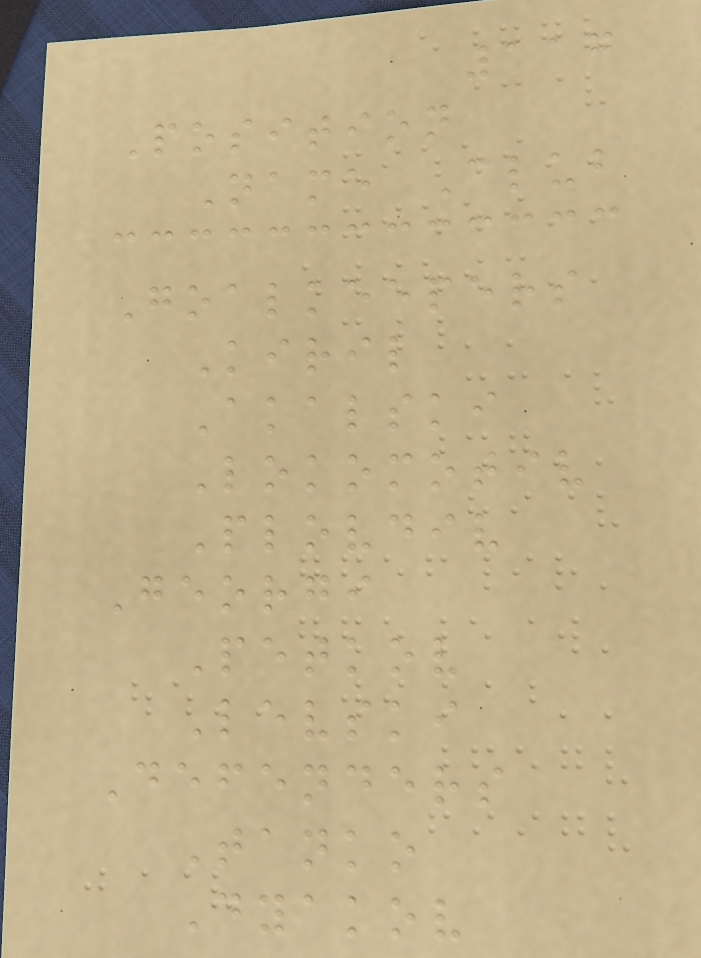117
Position
Name Club
Goalkeepers
Kiril
Akalski
Lokomotiv
Plovdiv
Georgi
Petkov
Levski
Defenders
Tanko
Dyakov
